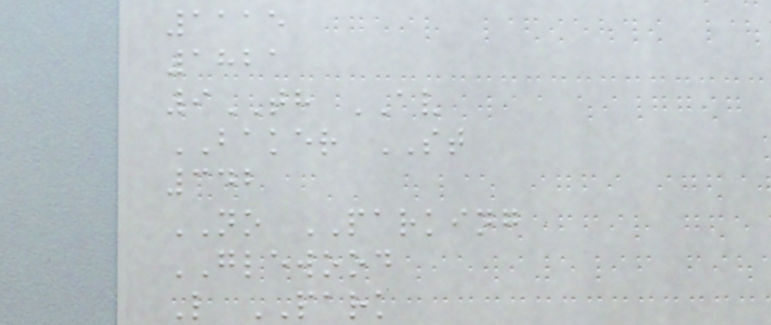1115
1821
9TH AV
BAKER ST
342
NO PARKING
GLEWOOD
L PARK
